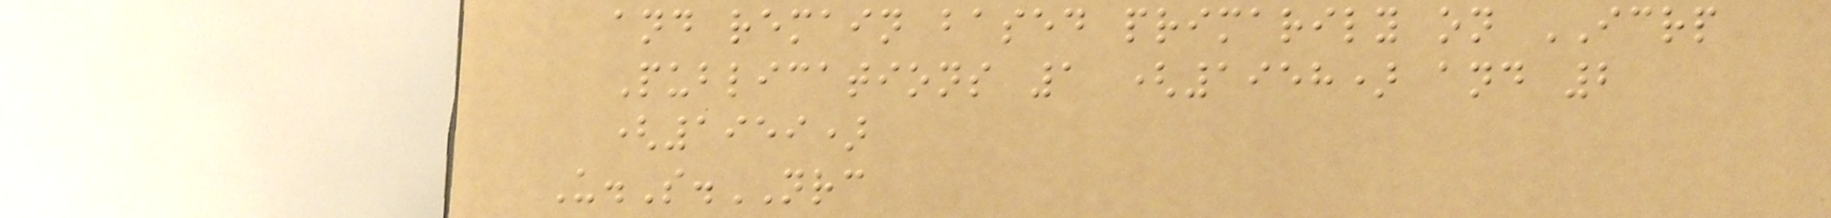and remain based primarily on ICRP
Publications 1 (1958) and 2
(1959)
U.S.NRC
